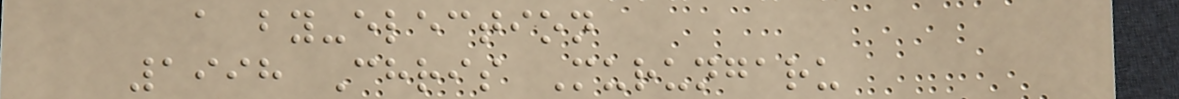a by-election
1998 Chris Murungaru
